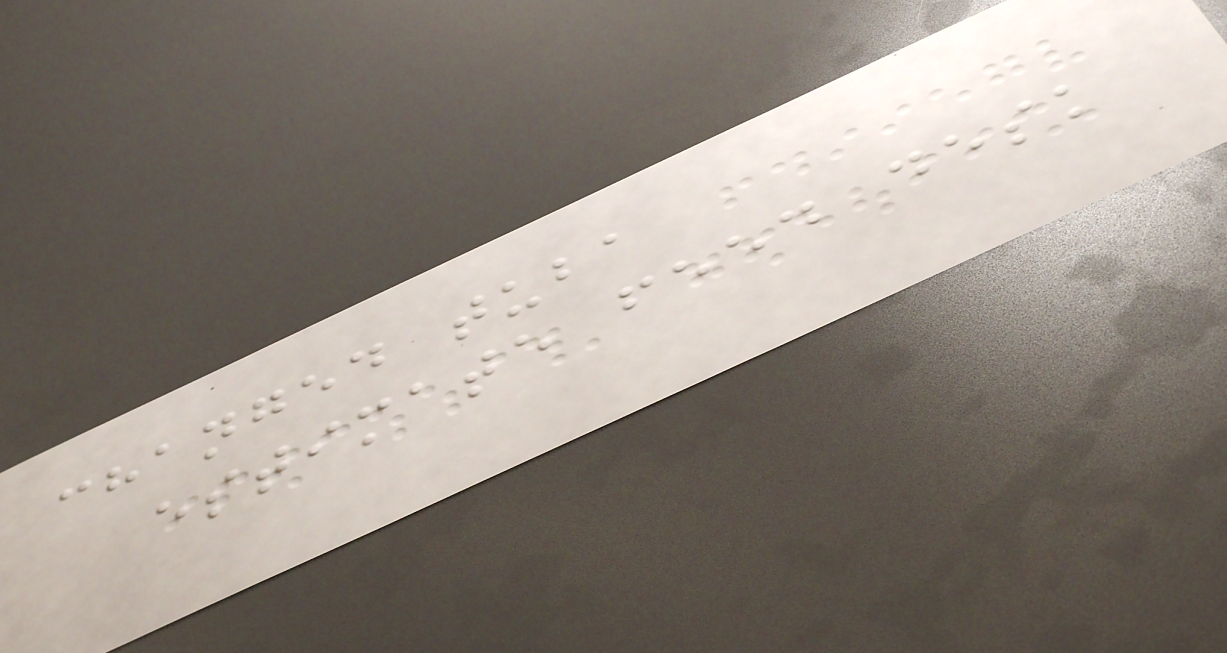changed tuba
estimate feed desk
